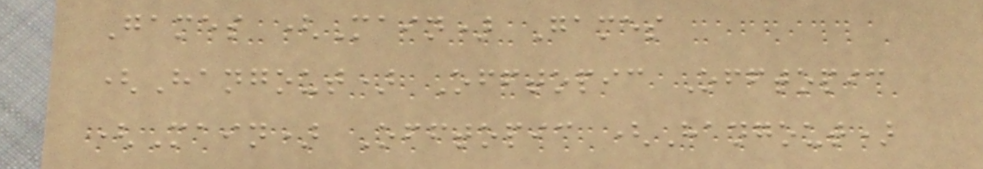Games (Main) Games
(Hangout) Offtopic Offtopic
(Main) Offtopic (Hangout)
